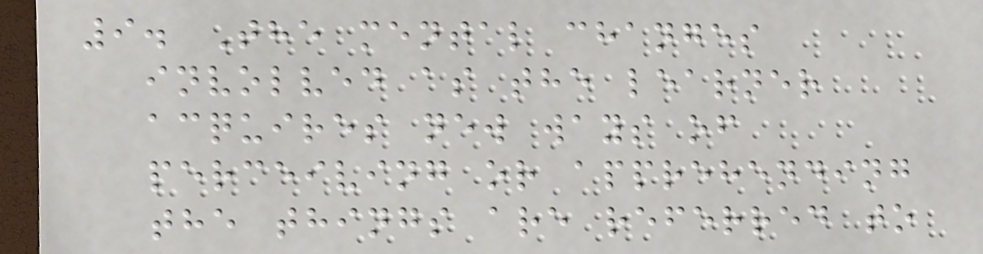9. The mental changes
involved as the learner
acquires new ways of
perceiving or apprehending
the things are referred to
